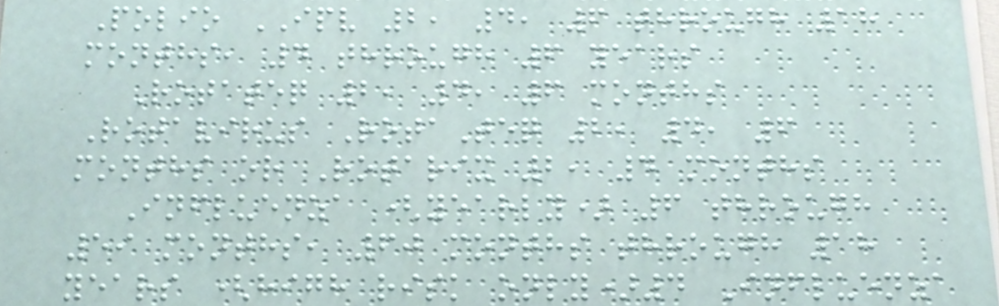Polio IPV 2, 4, 6 through 18
months, 4 through 6 years
Rotateq 2, 4, 6 months
Rotavirus RotaTeq 2, 4, 6
months or Rotarix 2, 4 months
Influenza (yearly) 6 through
59 months, 60 months through 18
years (high risk only)4 Influenza
